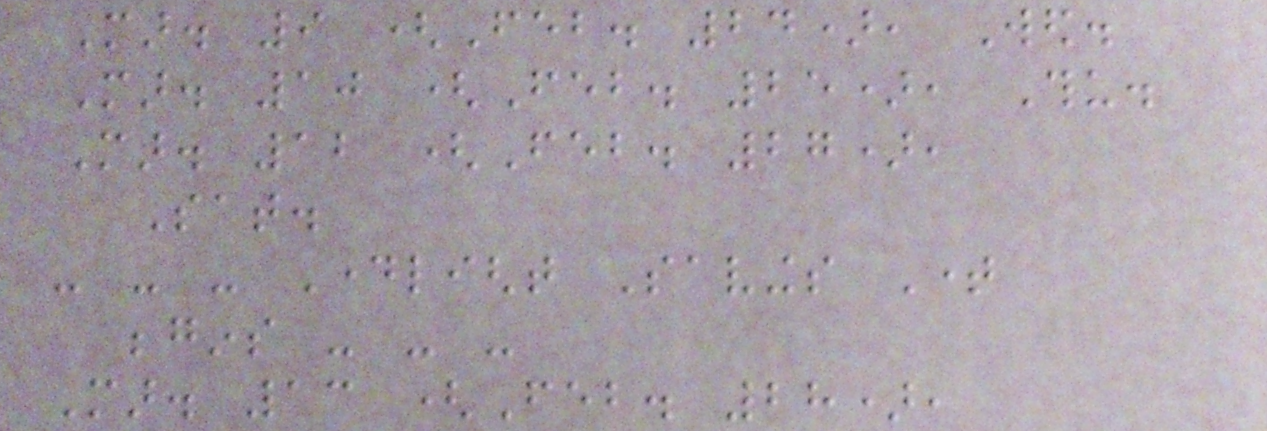Mar. 9 (Feb. 24), Wed.
Mar. 10 (Feb. 25), Thu.
Mar. 12 (Feb. 27),
Sat.
- - - Daylight Savings Time
begins - - -
Mar. 13 (Feb. 28),
